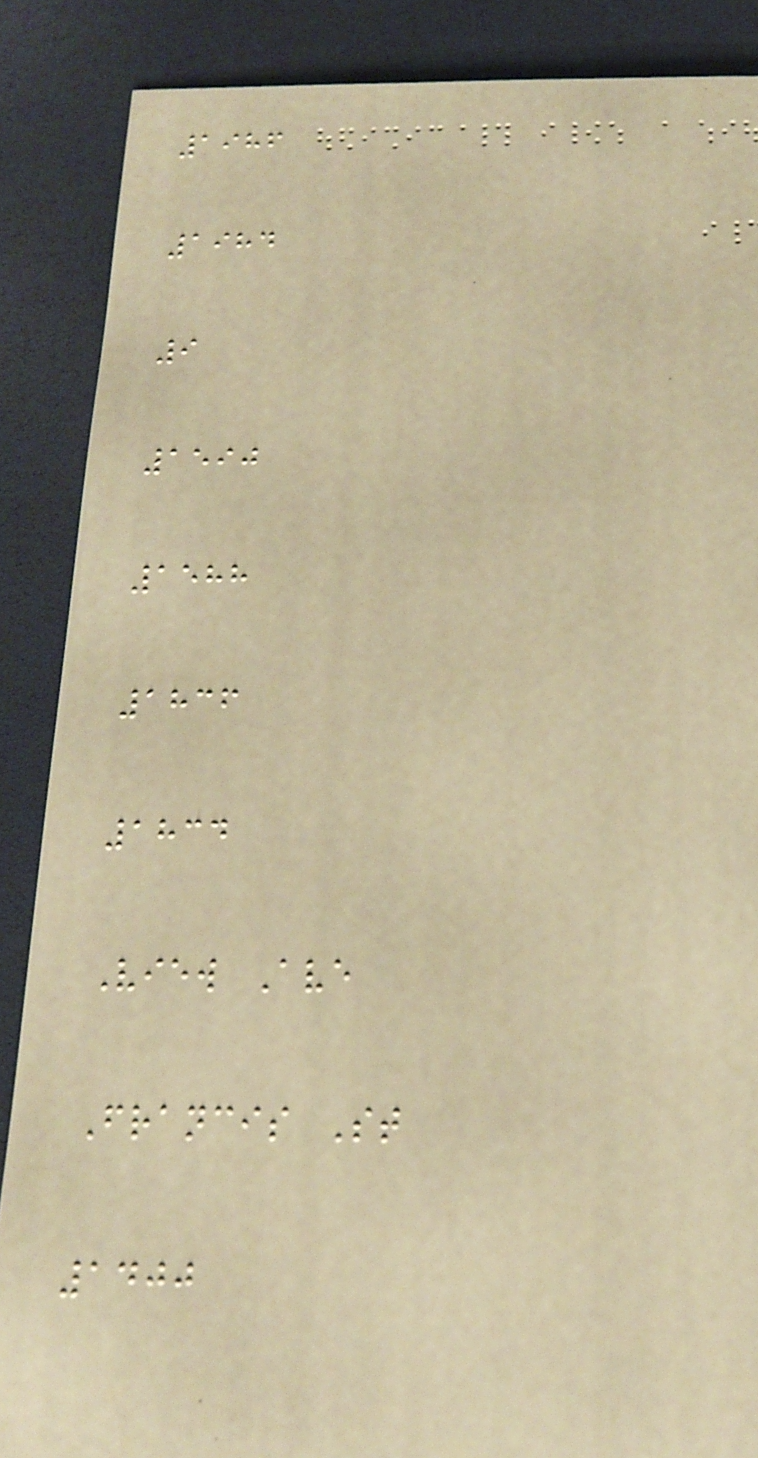1986
1984
9
1590
1588
1836
1834
View Ave
Francis St
1400
